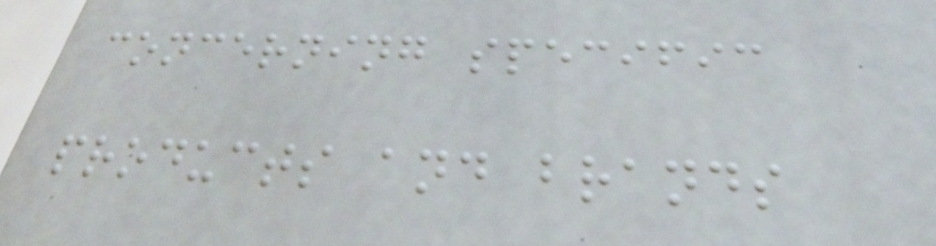concerning specific
products and brands
